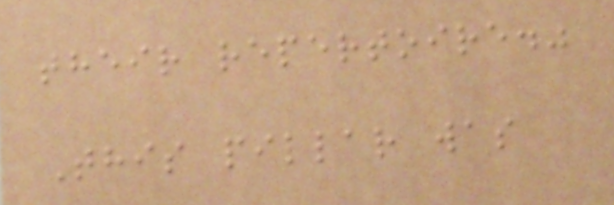their repertoire."
This pillar was
